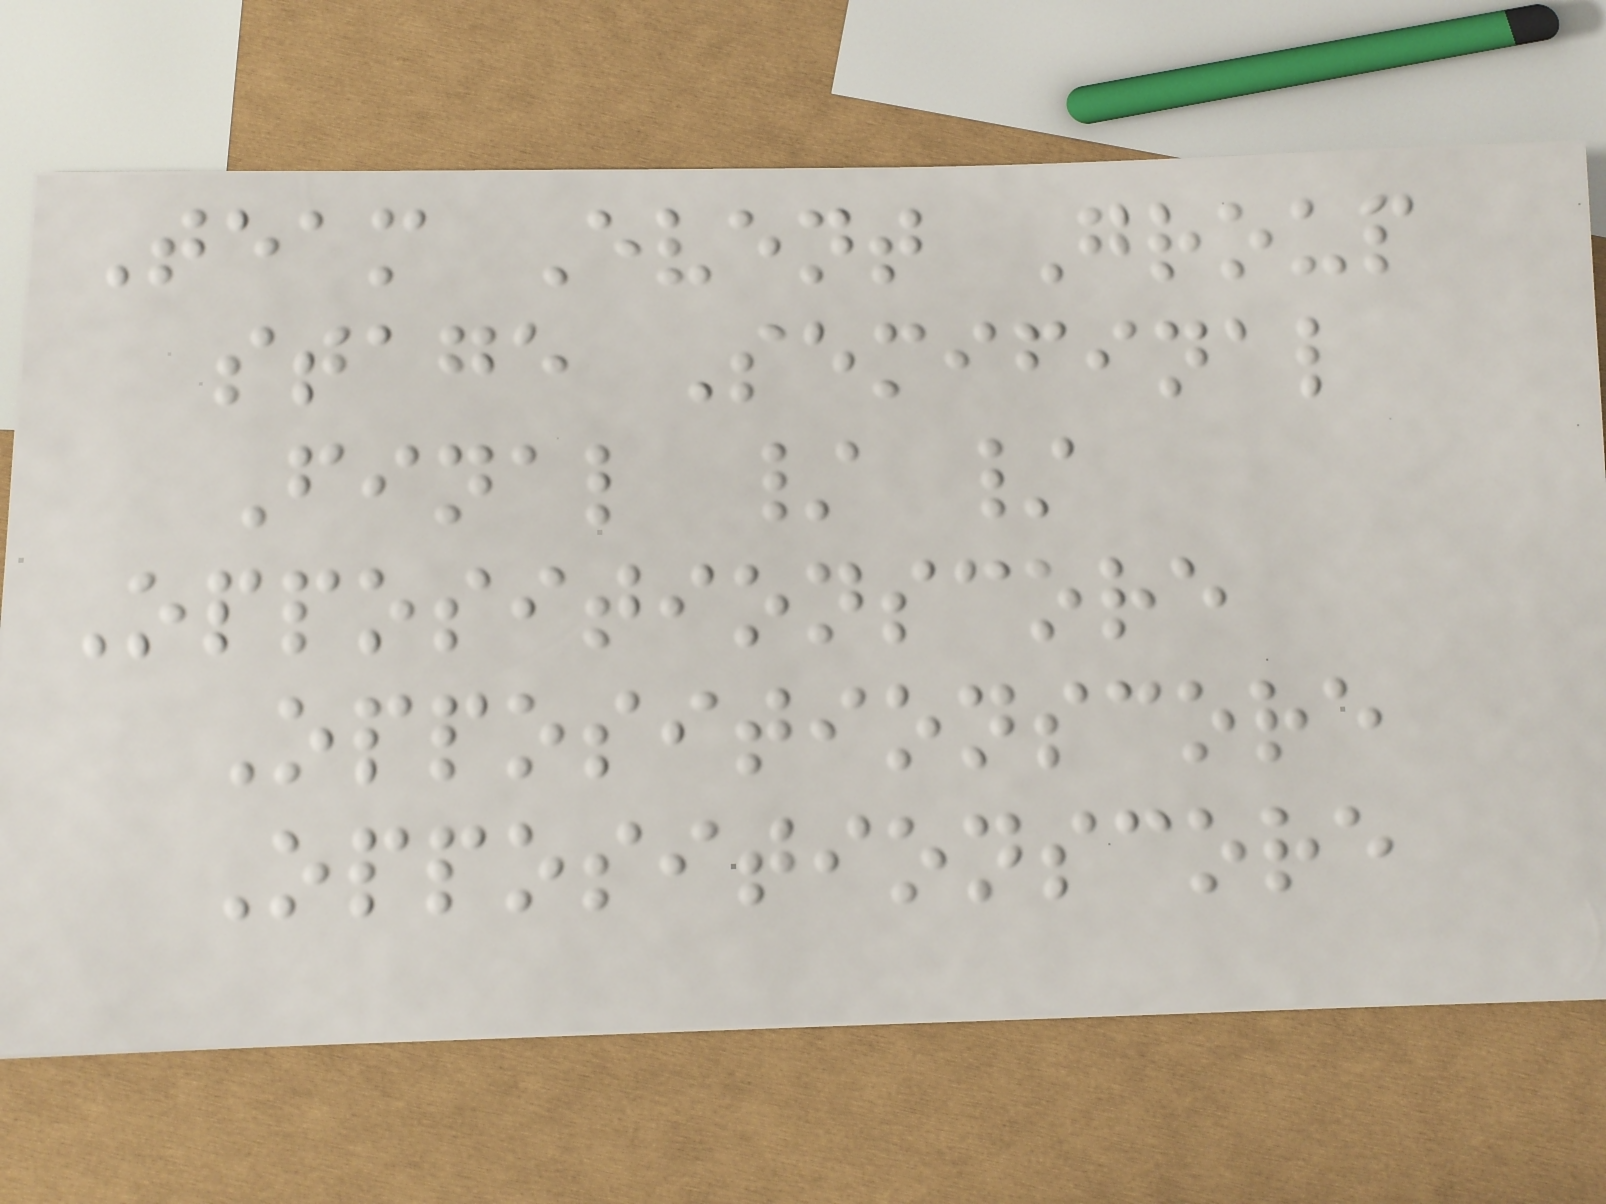Team Event Group
stage Semifinal
Final / /
Oppositionscore
Oppositionscore
Oppositionscore
